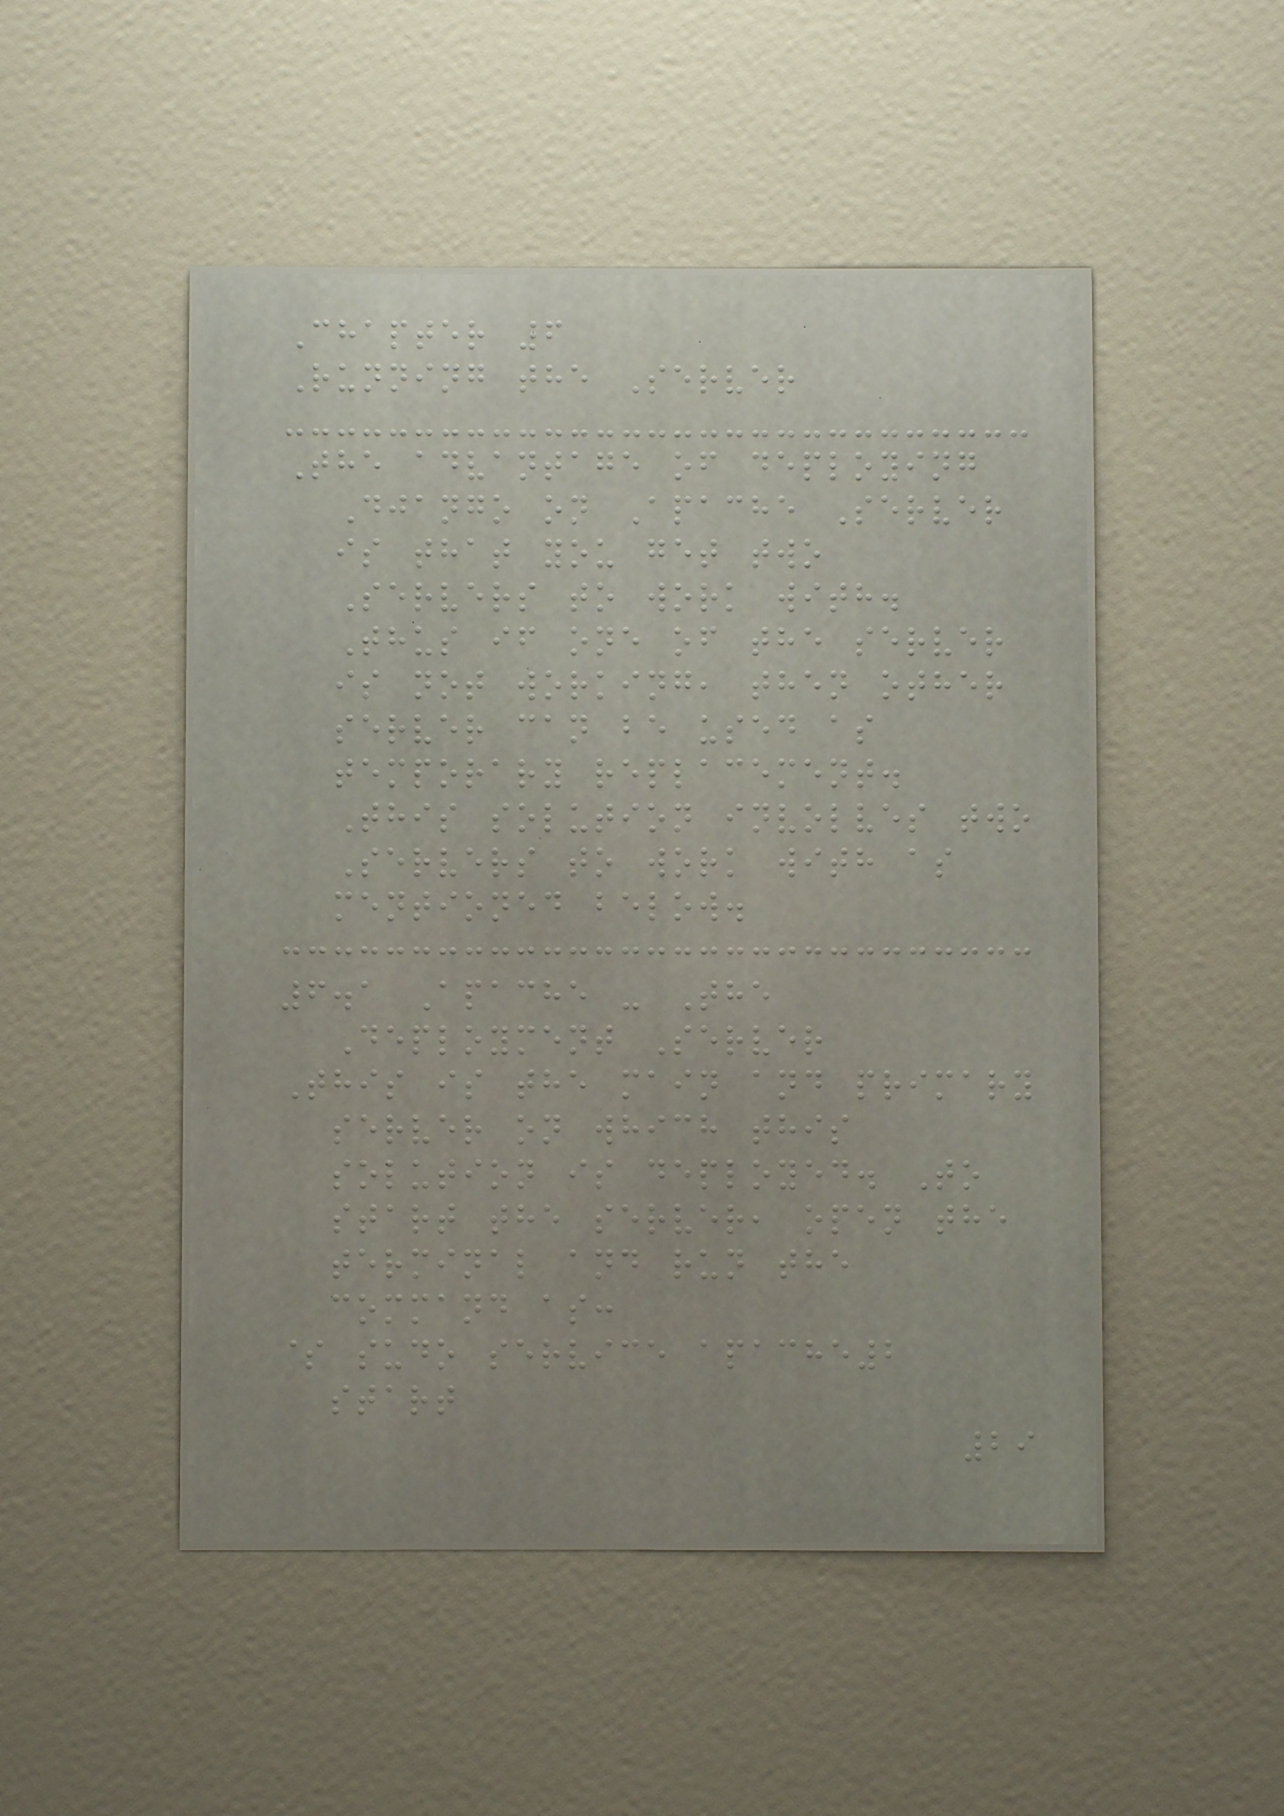Chapter 6
Running the Server
The advantage of deploying
Django on Apache Server
is that you get two
Servers to work with.
Thus if one of the server
is not working, then other
server can be used as
temporary replacement.
This solution involves two
Servers to work with as
mentioned below.
6.1 Apache - The
Deployment Server
This is the main and primary
server on which this
solution is deployed. To
start the server, open the
terminal and run the
command as:
$ sudo service apache2
start
29
